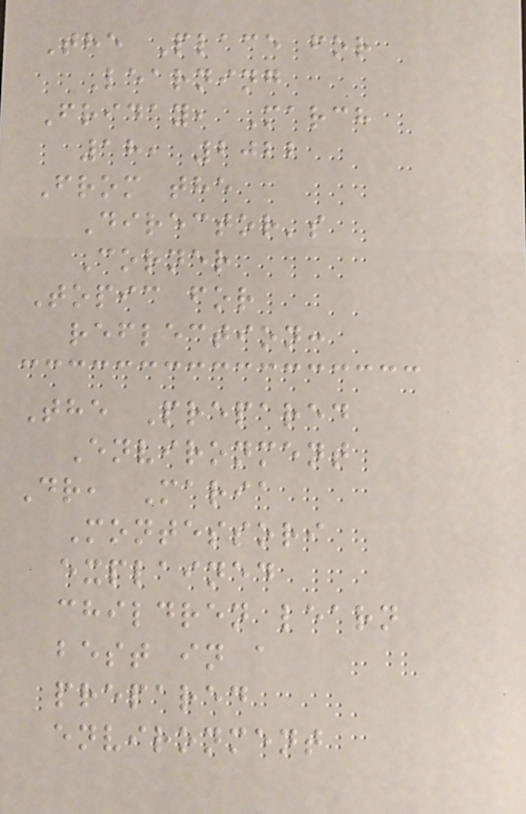The Place for
Learning
Friday, March
18, 2022
From the
Director's
Corner
Topic for
reflection:
The Prepared
Environment
Dr, Maria
Montessori
explained
children learn
best in a
prepared
environment
